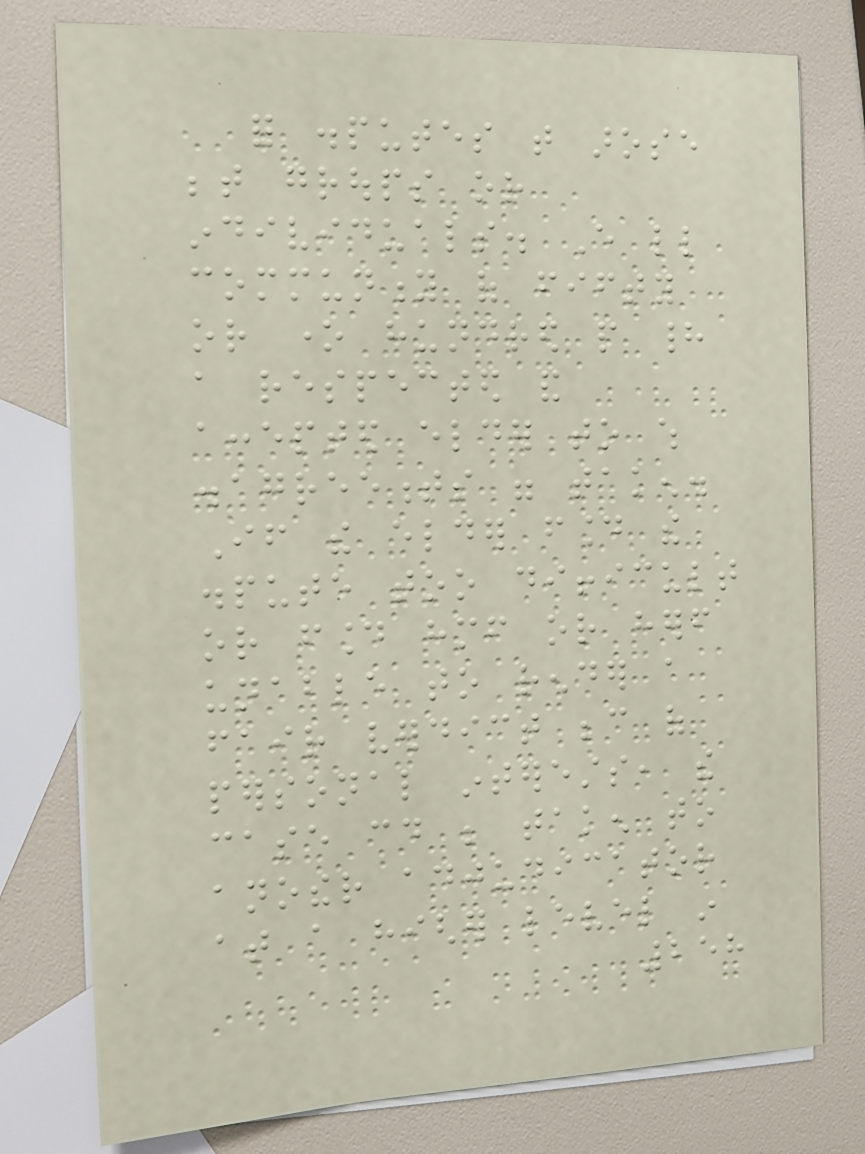for disputes that arose
between groups or
individuals. Every little
community of fifty
or one hundred people had
a respected and
accepted elder to which
disagreements were taken.
If the elder found the
dispute too difficult
or found himself or herself
unable to render a
fair verdict because of
personal interests, the
case could be taken to
another adjudicator
at a higher level in
258
